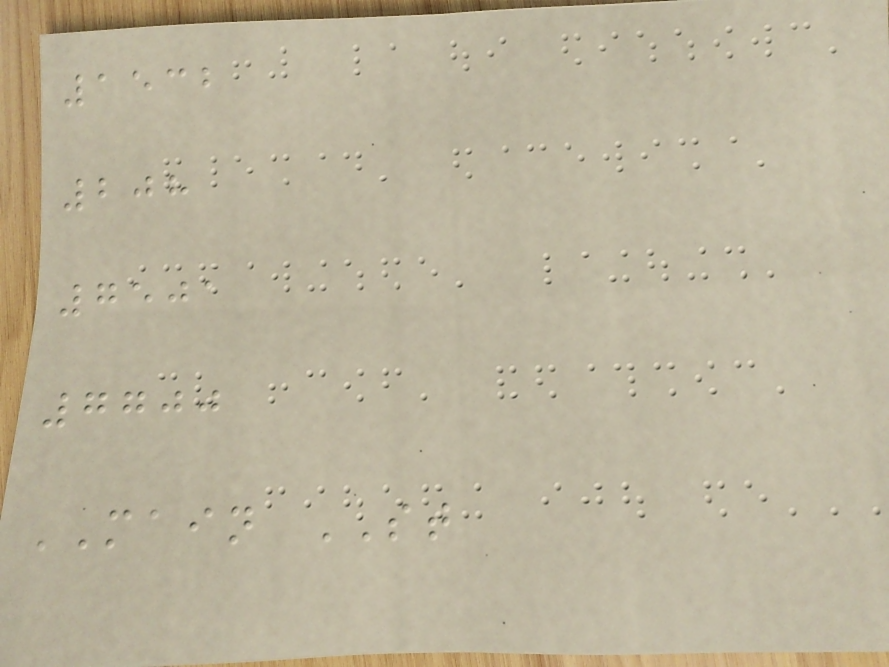1532
208
7501
7700
MAIN ST
